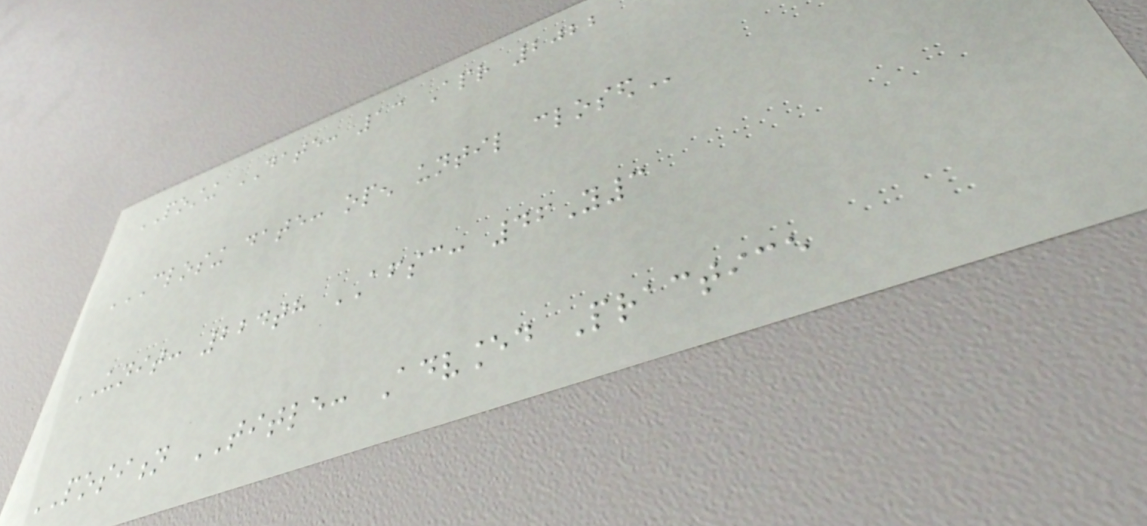POSTING DATE: 13 Apr 2022
CLOSING DATE: OPEN UNTIL CLOSED
UNIT: 224th AFSC: 46Y3
POSITION TITLE: Advanced Practice
